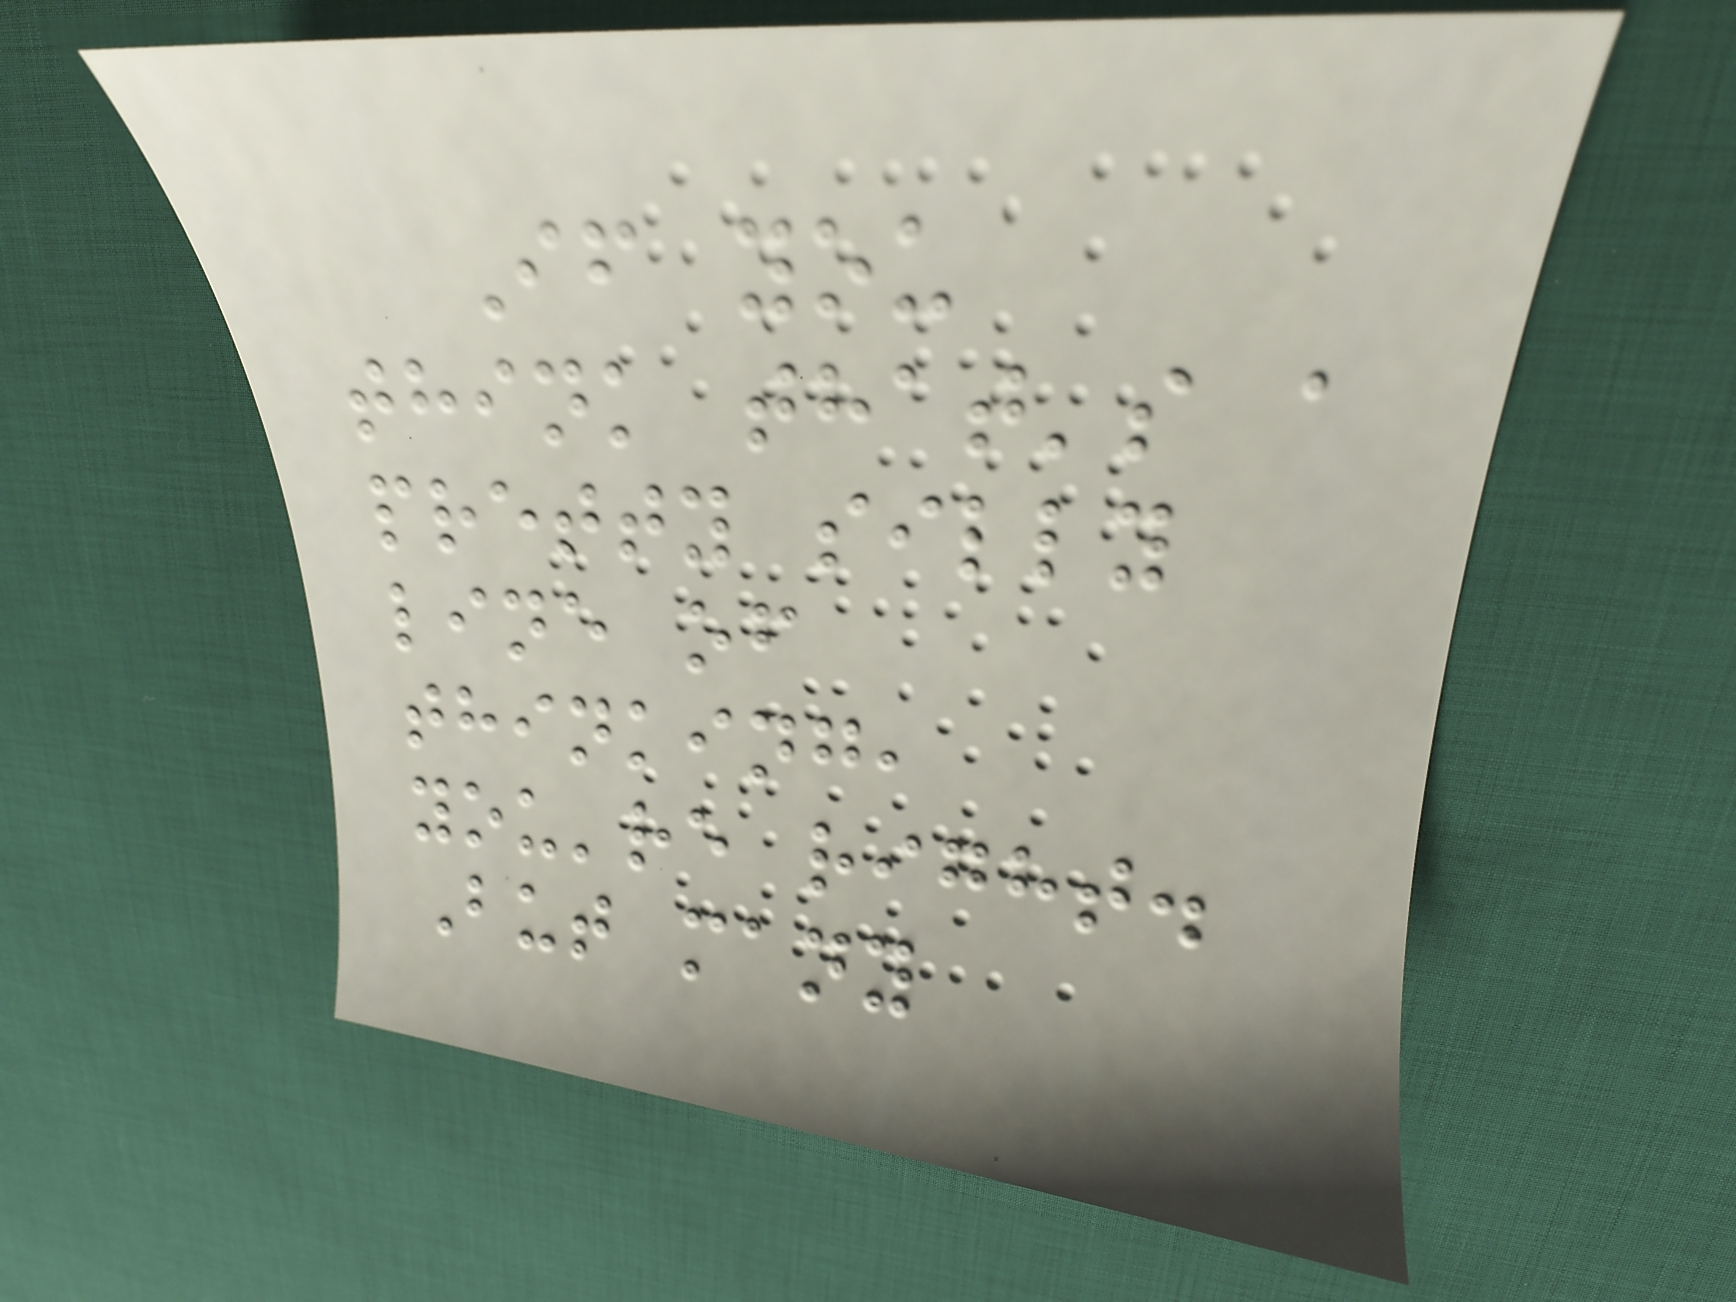If you
think that's a
pretty silly
line of
thinking,
you're right.
But many
